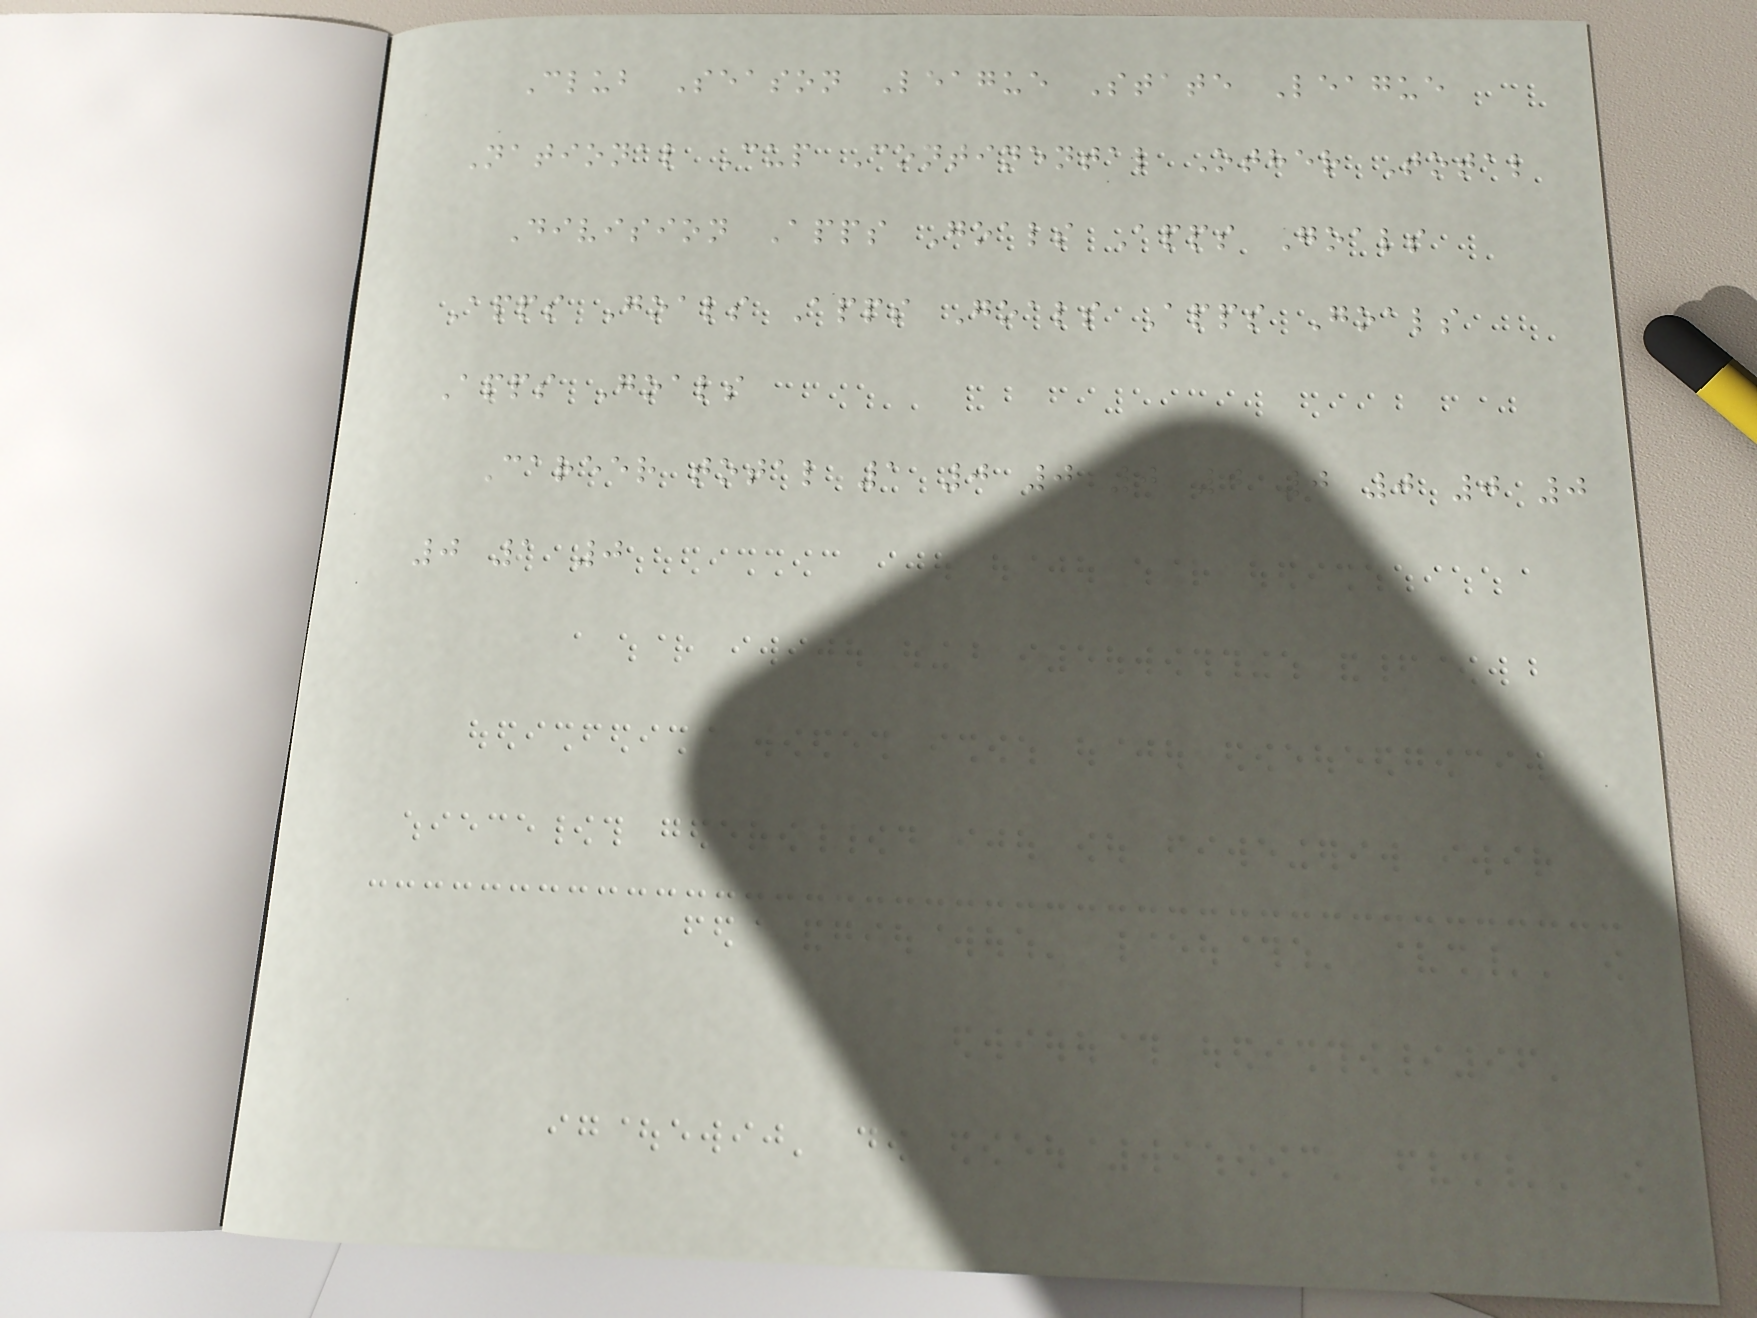Club Season League State League
National Cup Continental Other Total
Division Apps Goals Apps Goals
Apps Goals Apps Goals Apps Goals
Apps Goals
Career total 1 0 0 0 0 0 0 0 0
0 1 0
